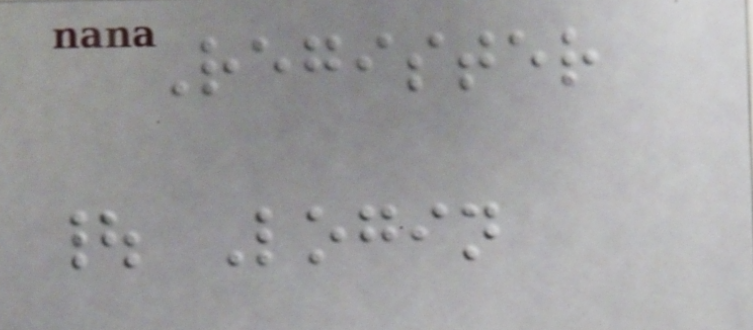Register
| Login
